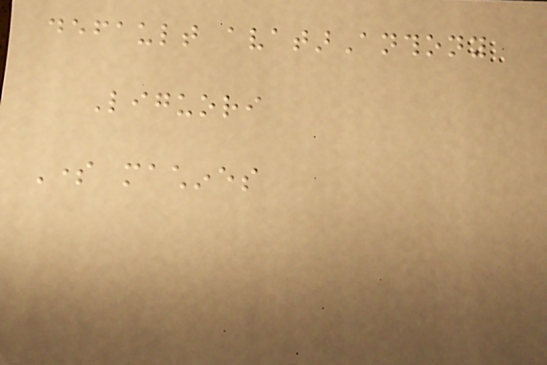default avatarAnthony
Liguori
Some machines
